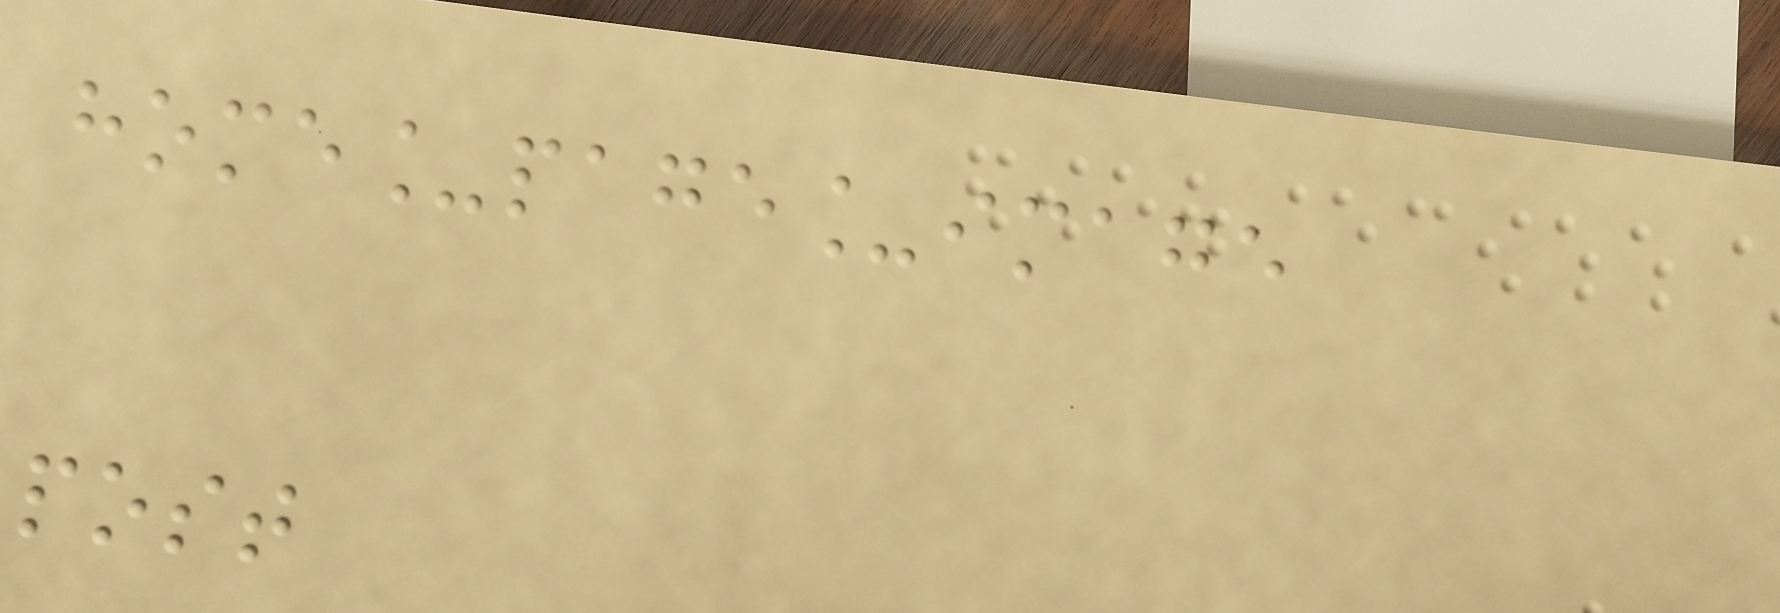home_page_image
post
